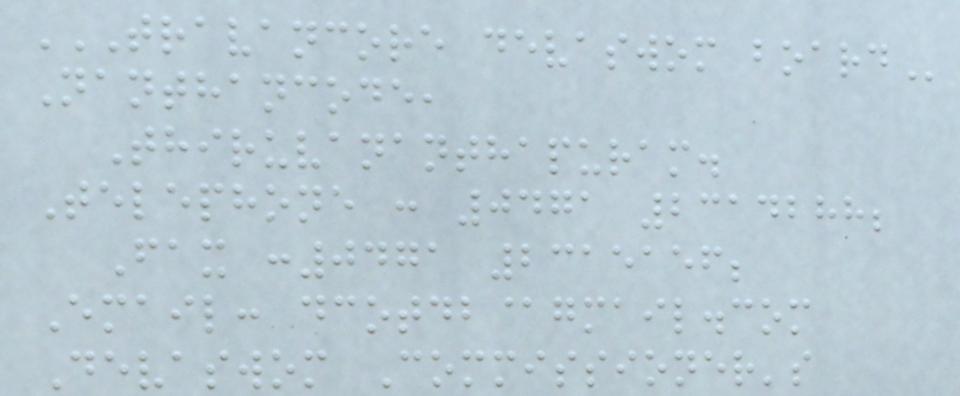TRAVANCORE DEVASWOM BOARD
Nanthancode,
Thiruvananthapuram.
Telephone : 0471 2314288;
Fax :0471 2315156;
Email: dcotdb@gmail.com
Devaswom Commissioner's
